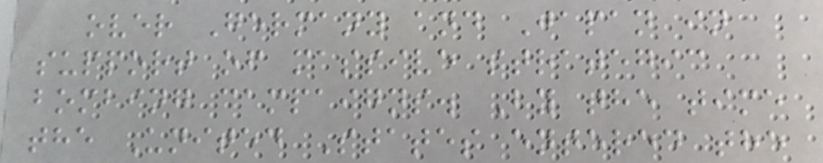over Germany and Japan in
support of massive strategic
bombing campaigns. By the time
the United States entered the
